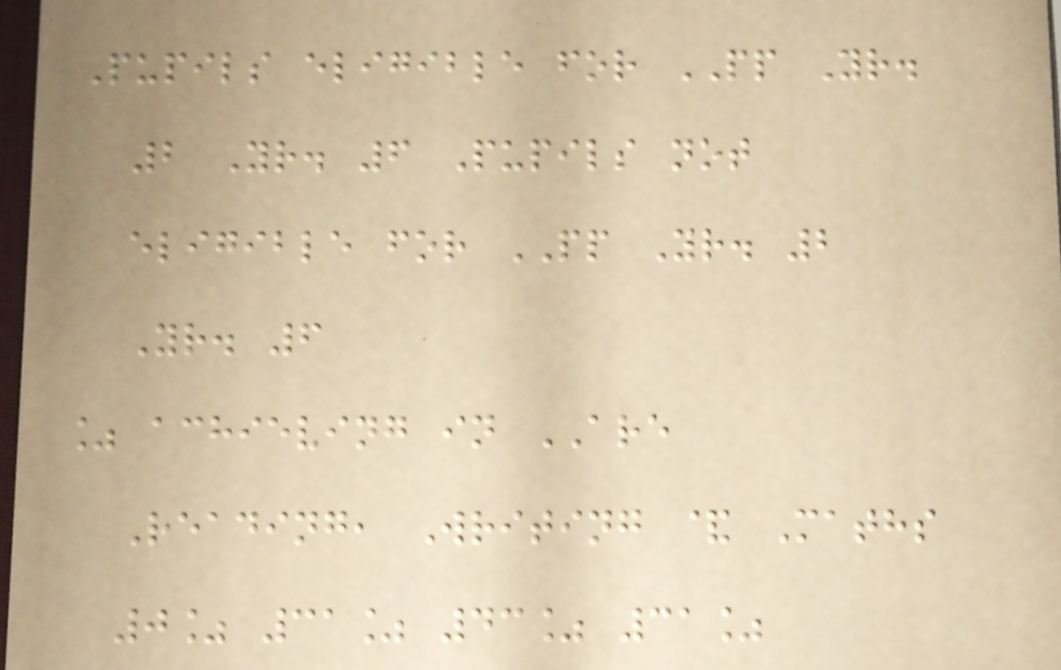Pupils eligible for PP Yr.
2 Yr. 6 Pupils not
eligible for PP Yr. 2
Yr. 6
% achieving in ARE
Reading, Writing & Maths
0% 31% 43% 31%
